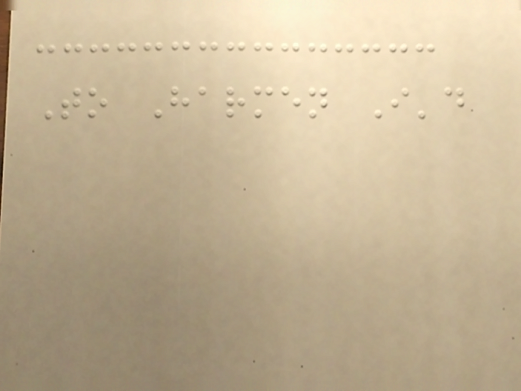To Harmen I'd
